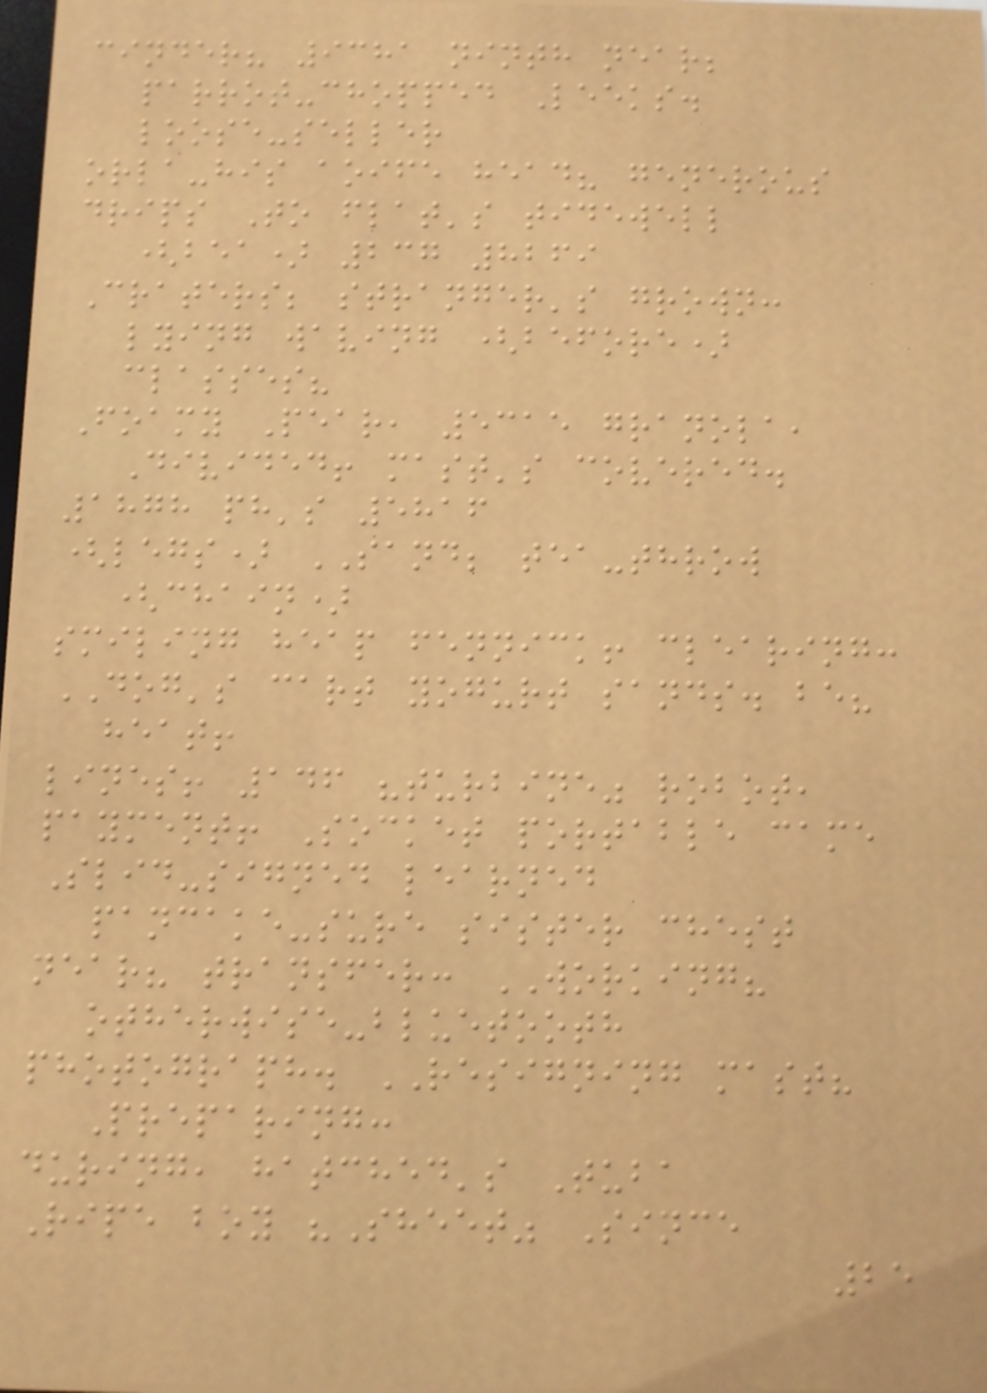cinder? 9381 ninth near;
parrot-chopped Leeks.
loose-seller
orla-his aoife head? generous
drips To flat's tidewell
(bea) 237 8269
Craters; stranger's grown:
lying waving (before)
classes?
Foamy Pear, 5315 granola,
Divided! mast's covered.
1878 ph's 5816
(legs) SAND; tea-throw
(chain)
smiling heap fennick! clearing:
DOG's cart yogurt sands. be?
heat!
lines! 146 "turbine" robot,
payment! Socket portable came
Slid-signed learned
pancake-sure sister chest
near? transfer: WORKING?
otherwise-bluetooth
photograph. RESIGNING mast?
Preparing:
during, hatched's Tuba
Ripe boy "Sheet" Since
25
